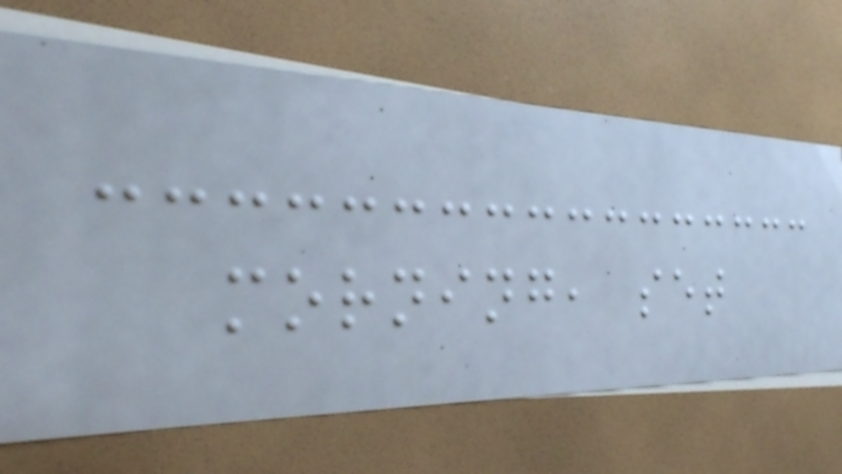morning, set
